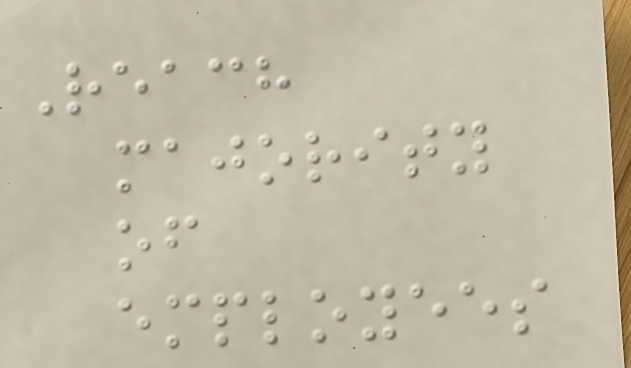Reach
majority
of
employees
